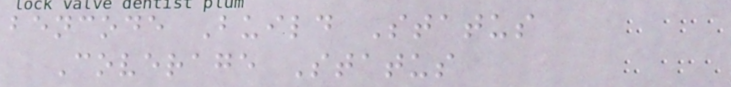bencode Build Status
Coverage Status
